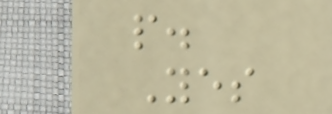p.
Yes
